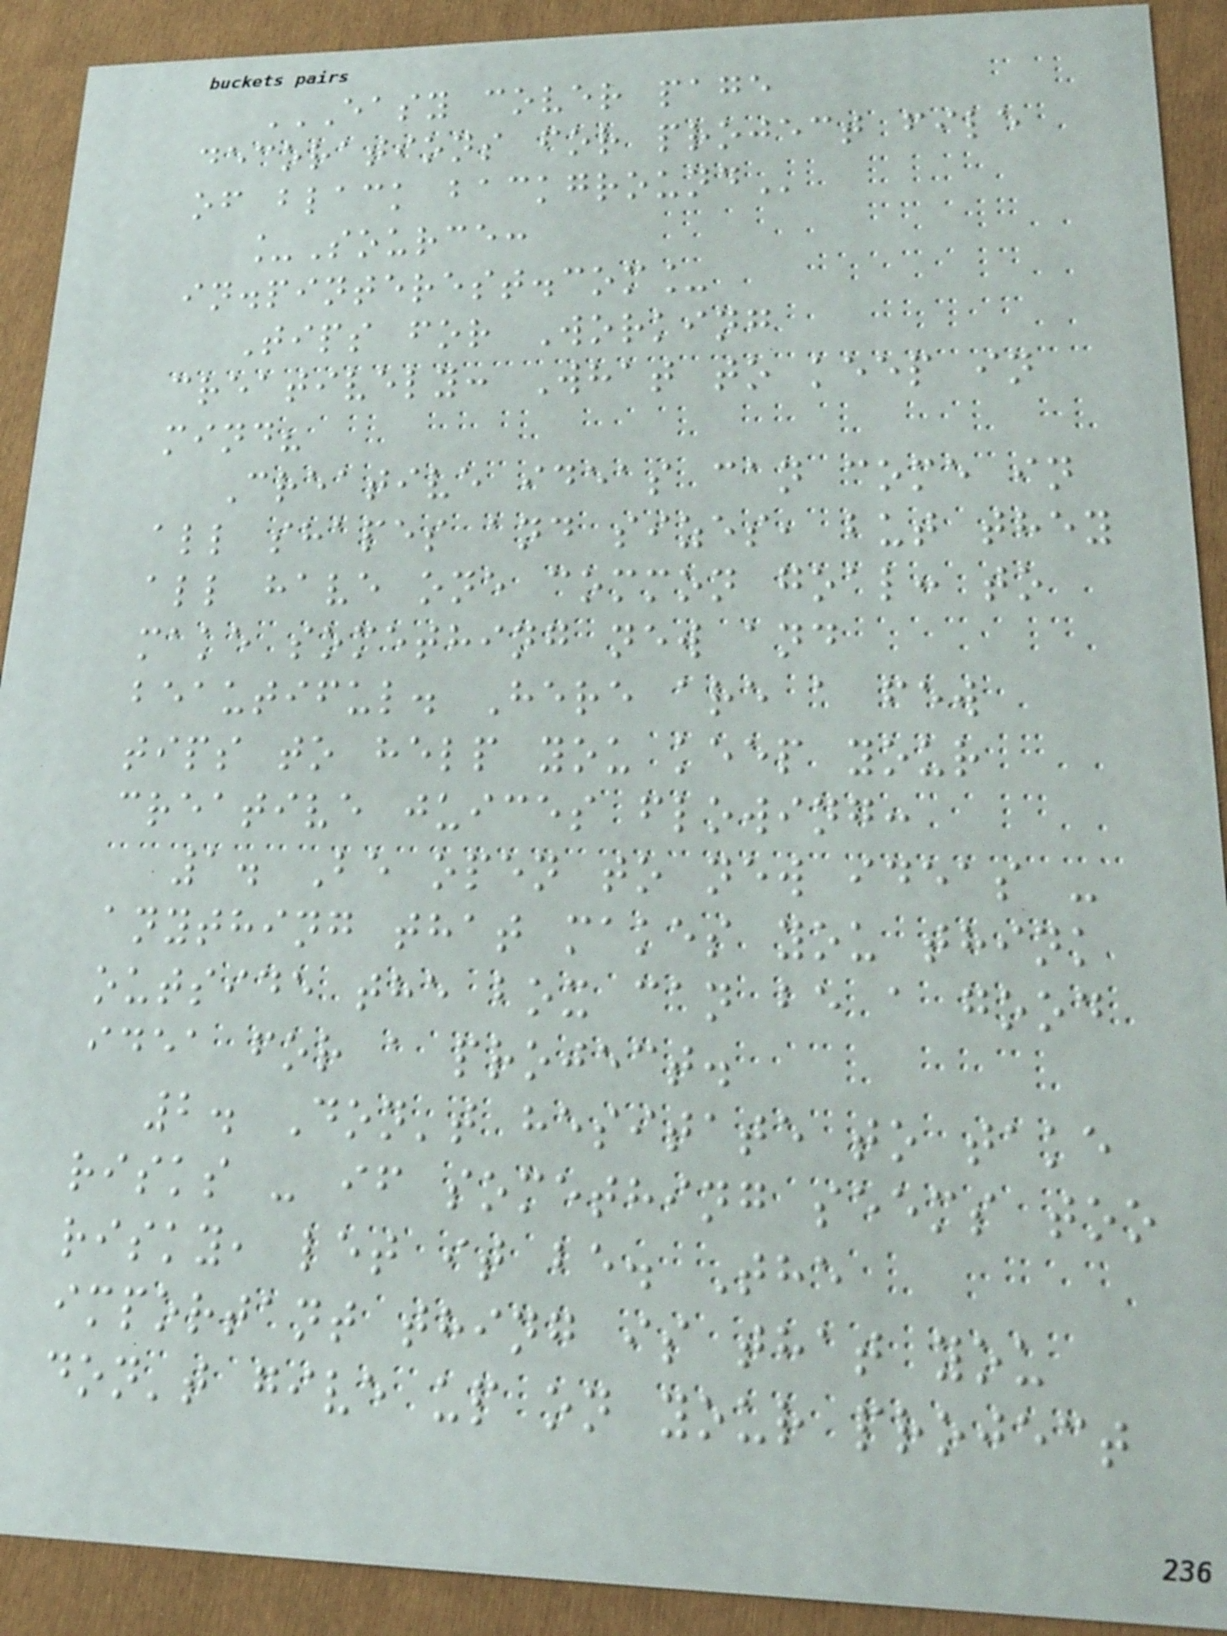EASY COVER PAGE
DECORATIONS FOR PROJECT FILE
OF BLACK BACKGROUND
_Source:
in.pinterest.com_
Tips for Working
creatively: What to keep in
mind?
Creative ideas can come in
all shapes and sizes, but they
all have one common goal: to
make something new and
beautiful. Here are a few
tips to help you keep your
creative juices flowing:
1. Be open to new ideas -
anything that makes you think
outside the box can be a good
idea for a project.
2. Don't hesitate to take
risks - if something seems too
risky, let it be. The
important thing is that you
don't give up on your project
